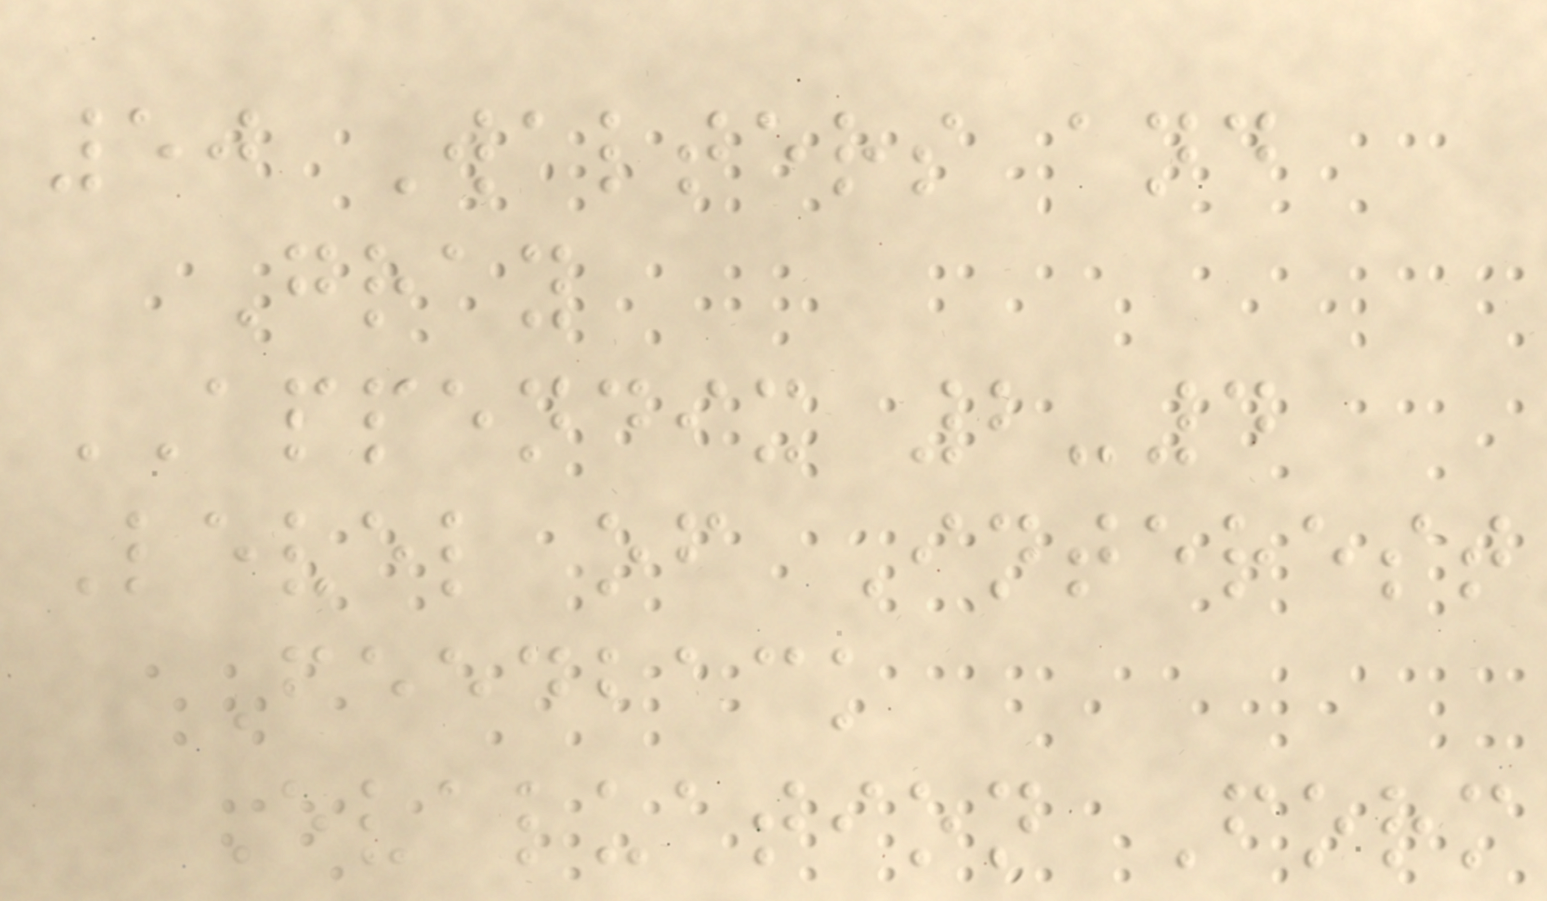50 Walters and
Gray
APPENDIX 2-4
Level of Interest
Feedback
Evaluation Form
